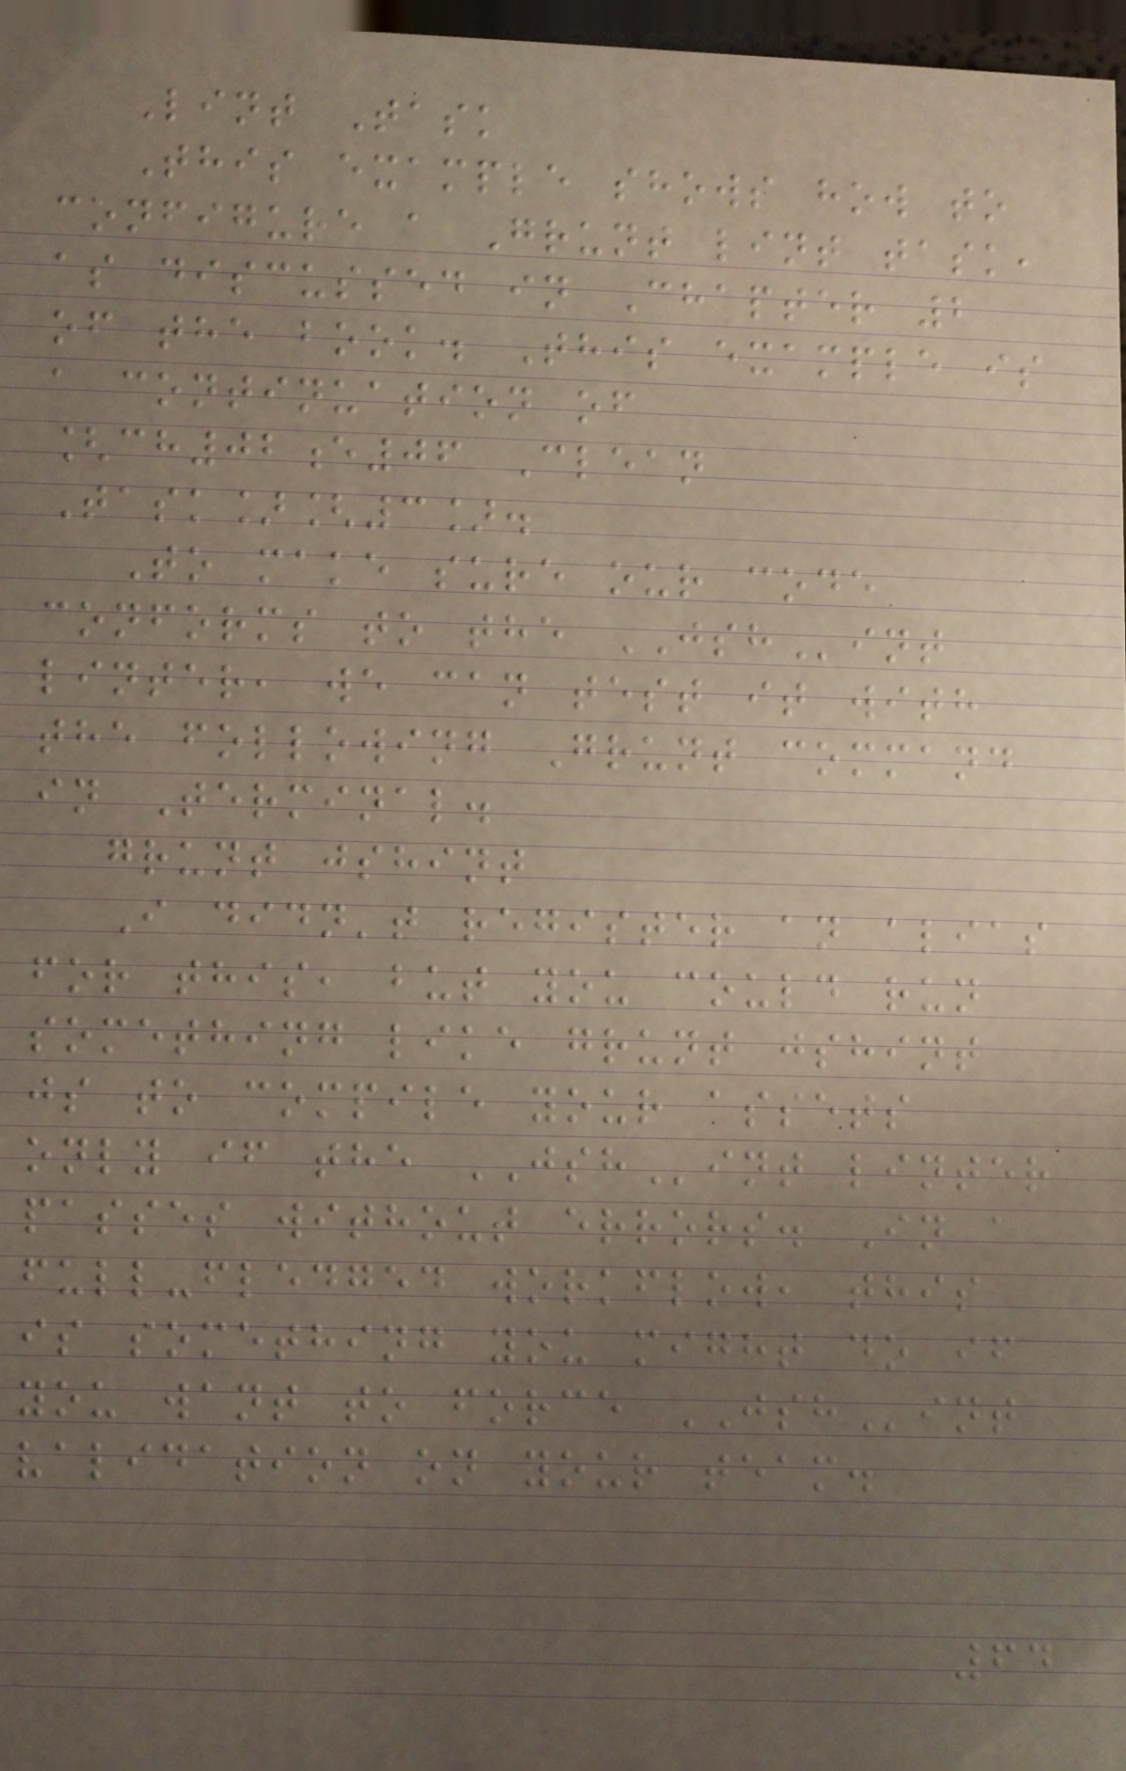Lint Task
This example shows how to
configure a Grunt lint task,
as discussed in Chapter 2
of the book. This example is
a continuation of
[ch02e06 Clean
Task][3].
To make sure our code
conforms to the JSHint
linter, we can test it with
the following Grunt command
in Terminal.
grunt jshint
I didn't register an alias
for this, but you could run
something like grunt jshint
js to compile your assets
only if the JSHint linter
passes without errors. In a
full-fledged workflow, this
is something you might do if
you want to force JSHint
validation on your team.
64
